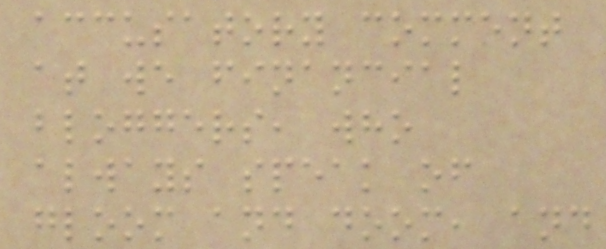accusatory comment
at we financial
bloggers, who
always speak of
gloom and doom, and
